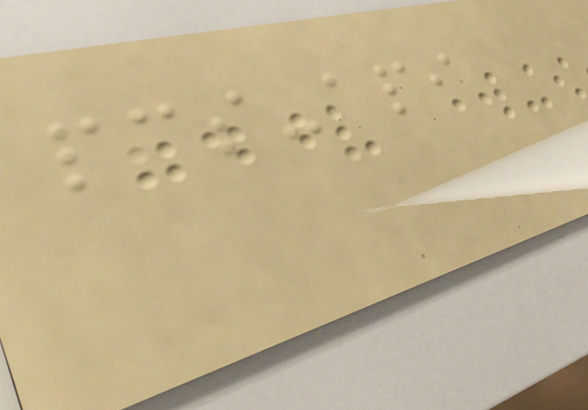pcs-api
